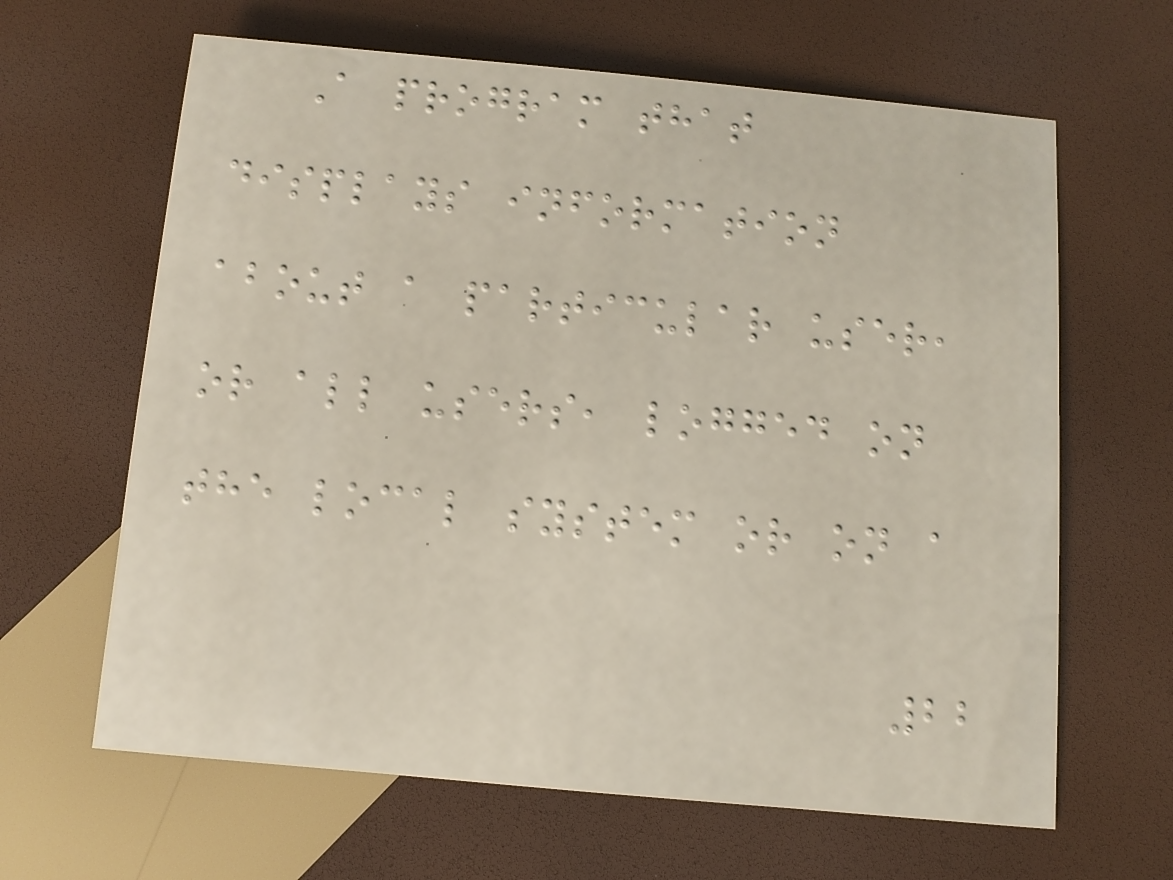A program that
displays information
about a particular user,
or all users, logged on
the local system or on a
22
